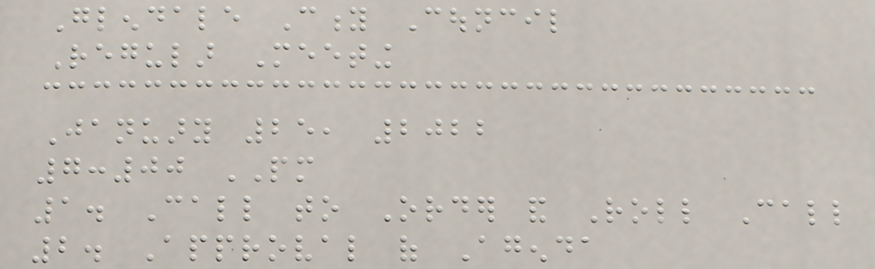Glendale City Council
Regular Meeting
January 25, 2022
7:00 PM
1. Call to Order and Roll Call
2. Approval of Agenda
